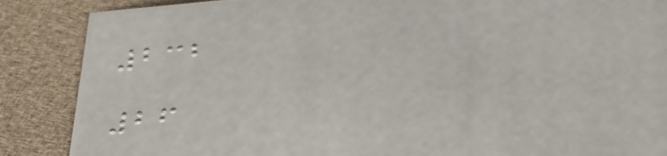232
26
